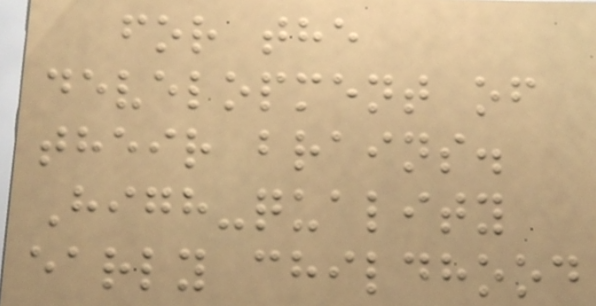for the
development of
their brains.
High-quality
early childhood
